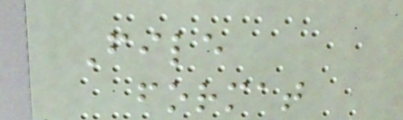File
format
